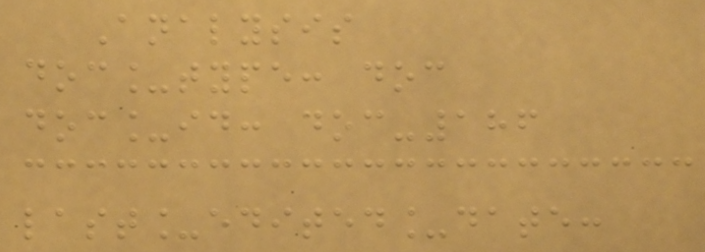Analysis
doc_type: doc
doc_id: doc-186
last_edited_date:
